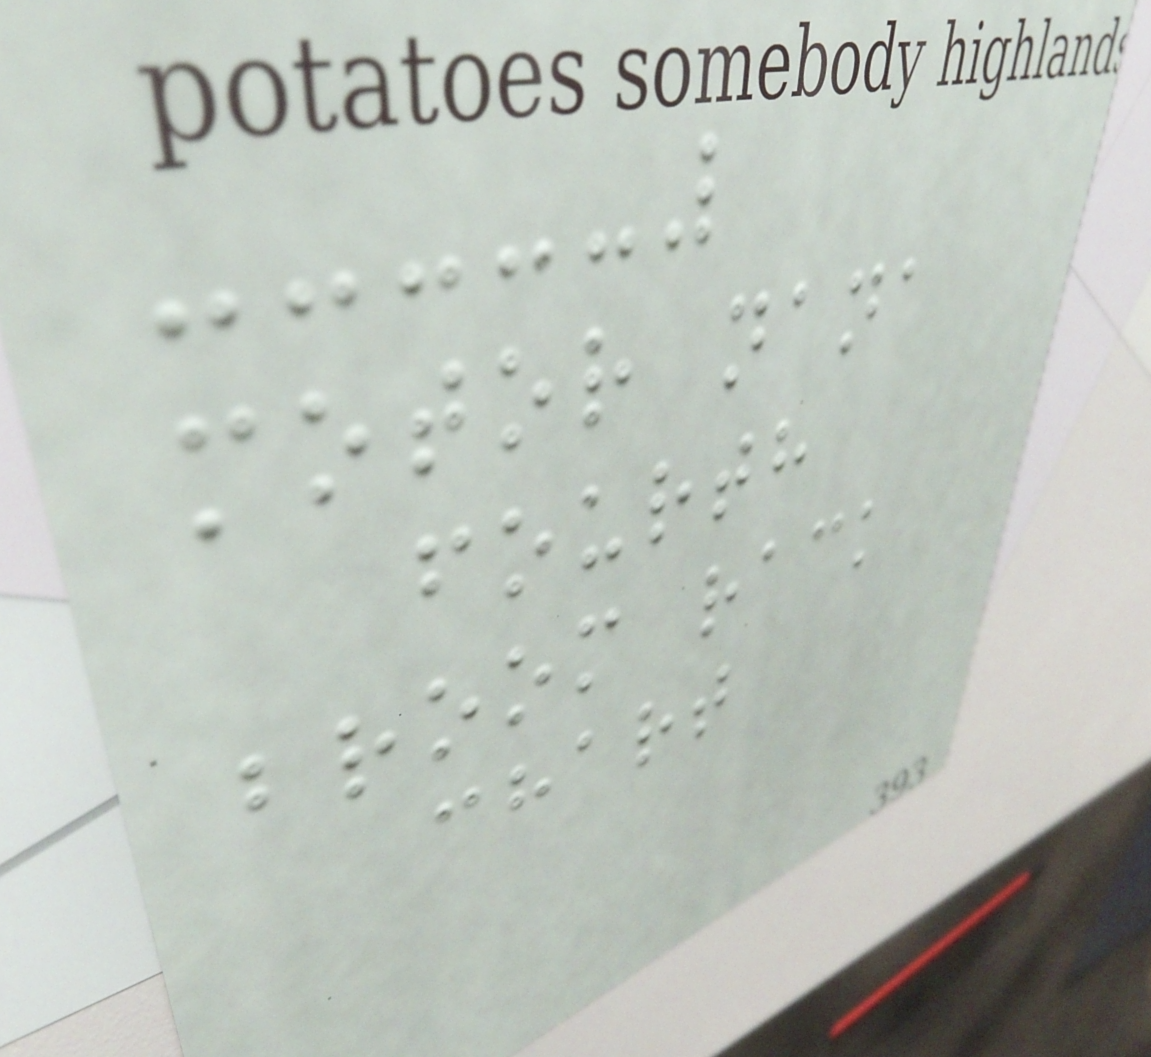motor nana
fourth
broom rack
chart
